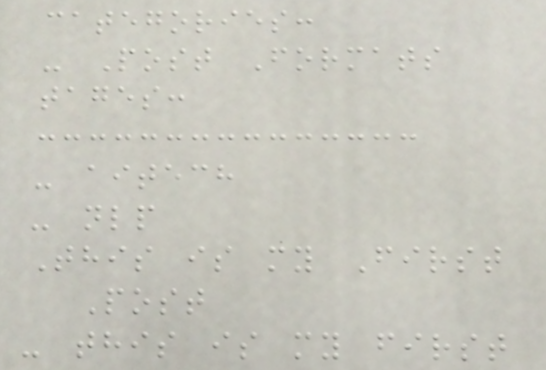categories:
- Post Formats
tages:
- aitech
- nlp
This is my First
Post
- this is my first
